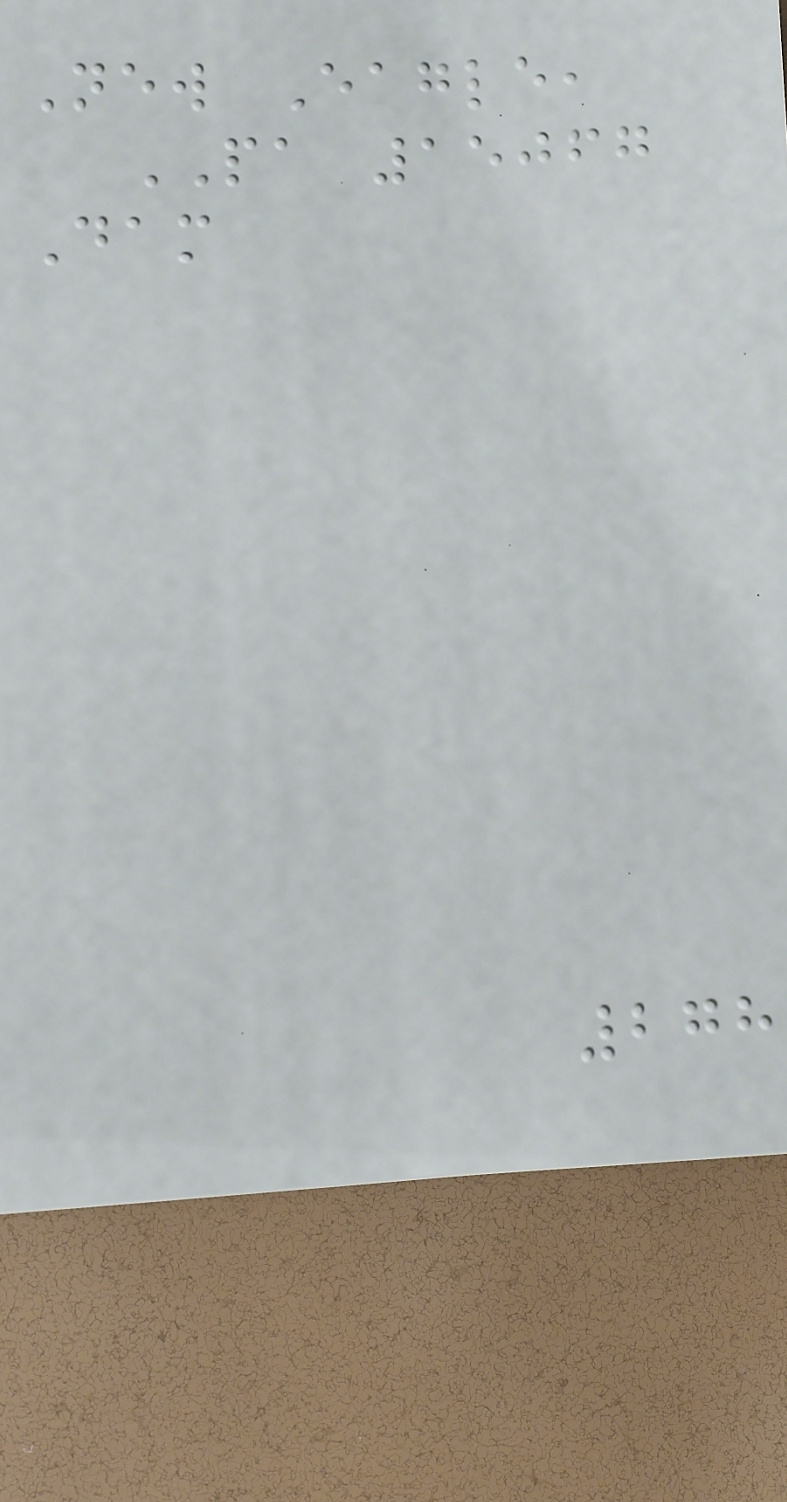New Eagle,
PA 15067
Dam
278
